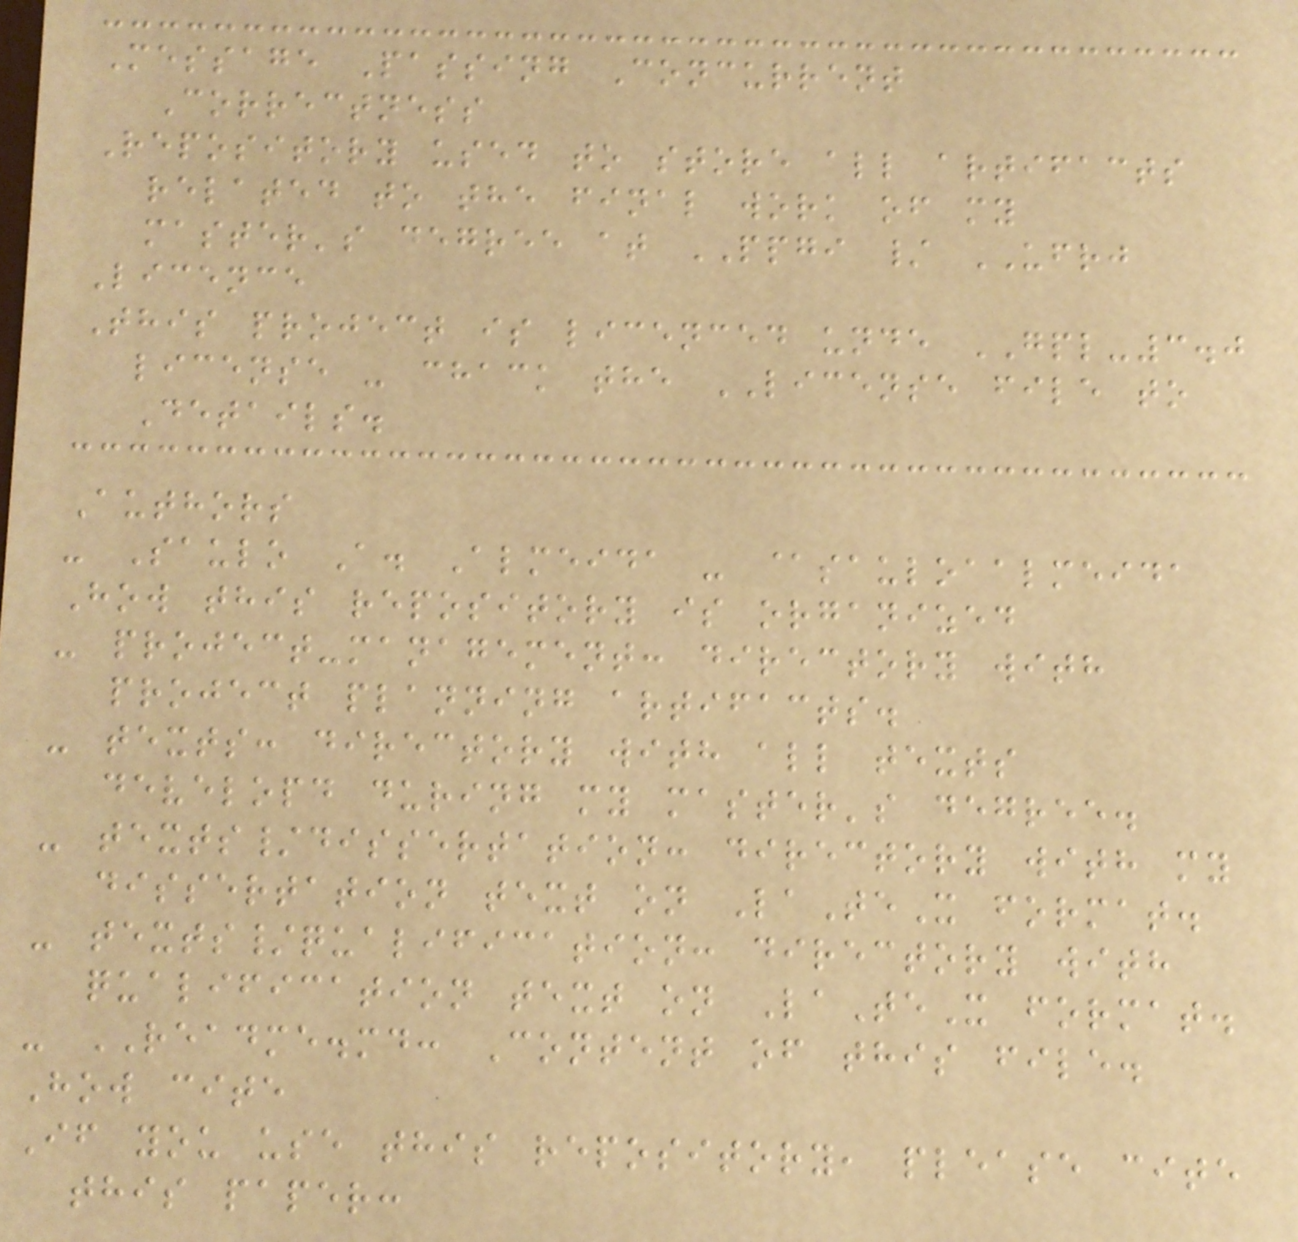Message Passing Concurrent
Correctness
Repository used to store all artifacts
related to the final work of my
master's degree at PPGI / UFRJ
Licence
This project is licenced unde GPL-3.0
license - chack the LICENSE file to
Details.
Authors
- Saulo A. Almeida - @sauloaalmeida
How this repository is organized
- project-management: directory with
project planning artifacts.
- texts: directory with all texts
developd during my master's degree.
- texts/dissertation: directory with my
dissertation text on LaTeX format.
- texts/qualification: directory with
qualification text on LaTeX format.
- README.md: Content of this file.
How cite
If you use this repository, please cite
this paper:
